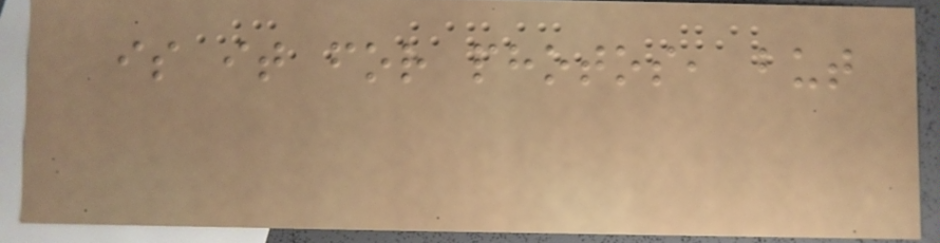is it for photos, but
